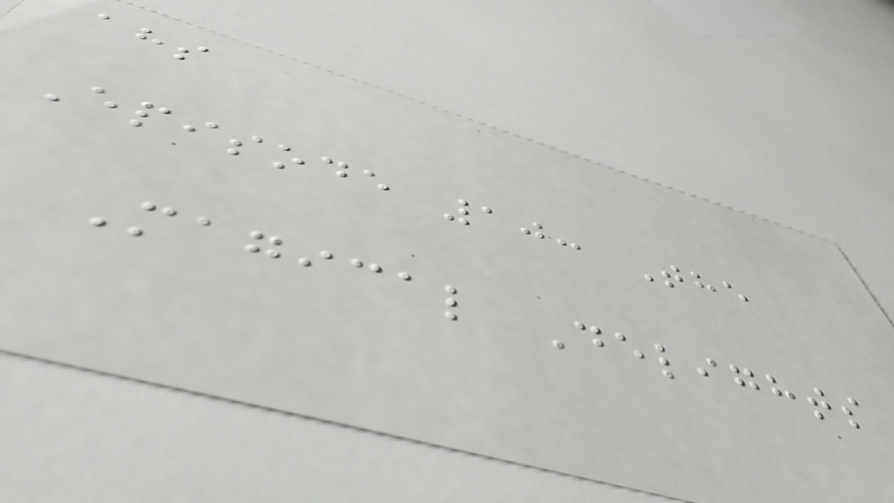ahs
Episode 10: The
Magical Delights
